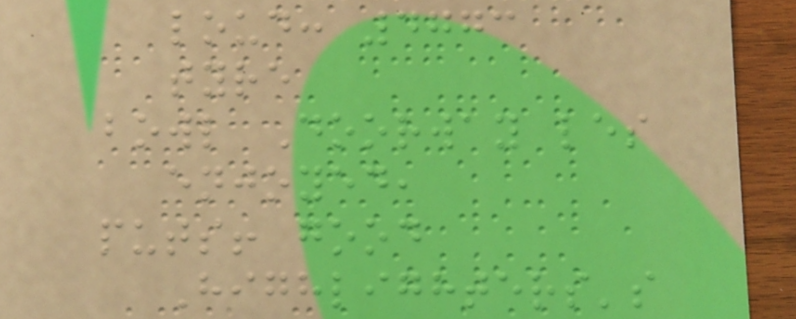loud: 4773
tyre
bowl Doorway les
enjoyed,
puts! good
Highlighters's
